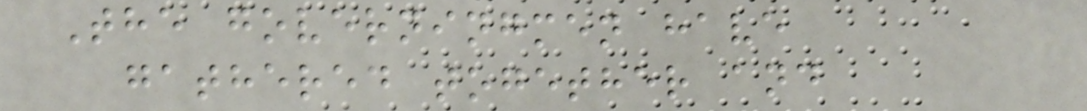The governingmen have
gathered together and
